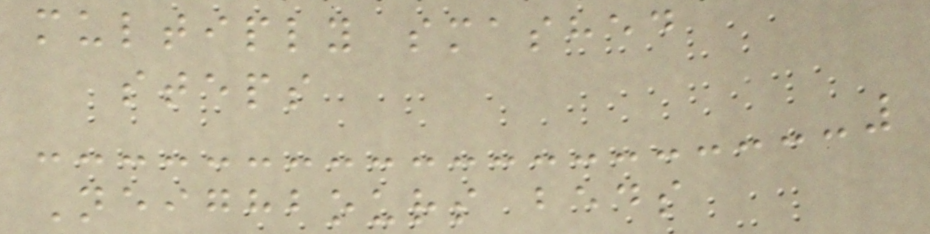multiply smashed
steps
Neighbours beds
